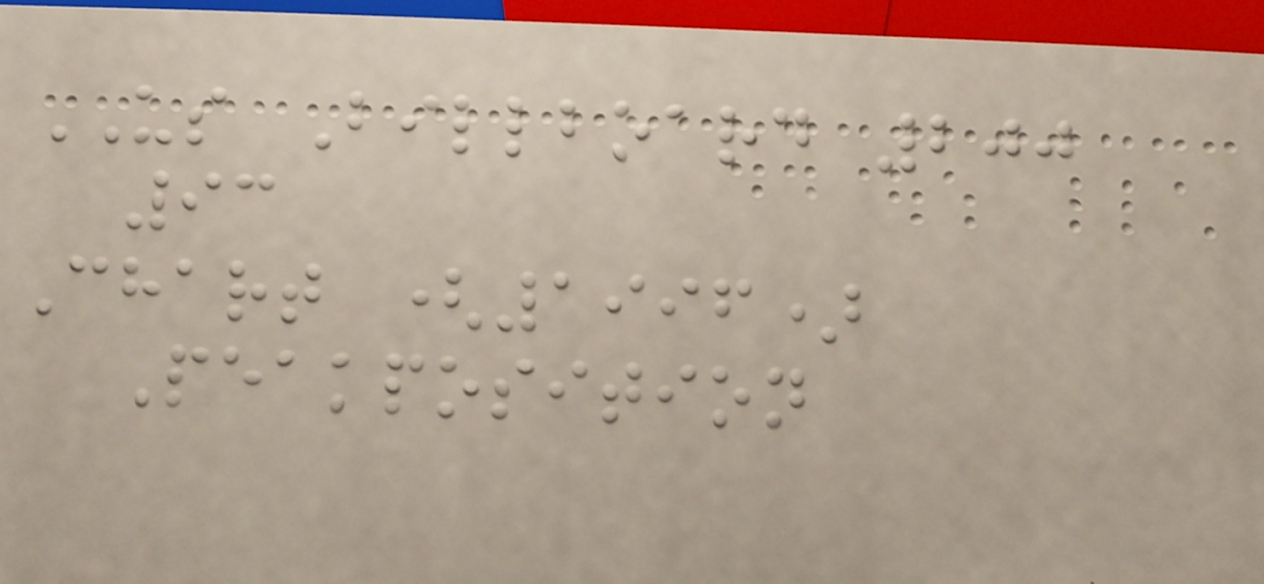US Billboard 200
93
Chart (1996)
Peakposition
